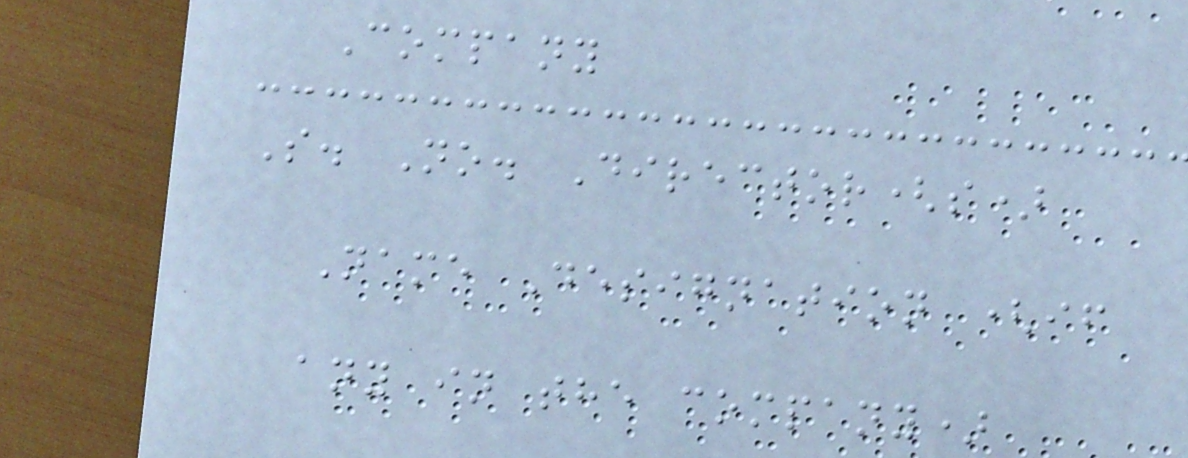Company
S. No. Director(s)
Name Designation (if
any in the company)
